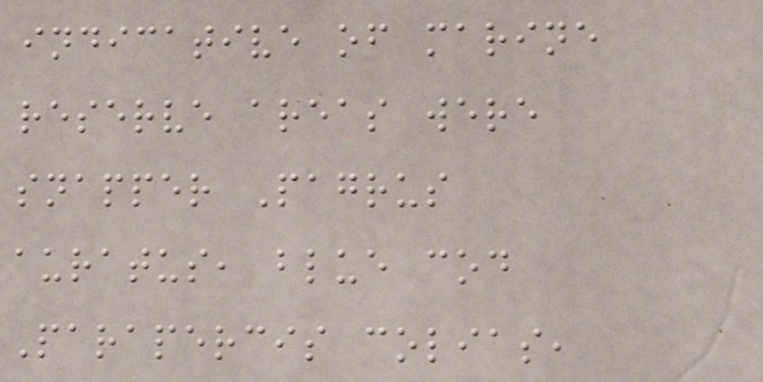indicative of marine
reserve areas were
snapper Pagrus
auratus, blue cod
Parapercis colias,
